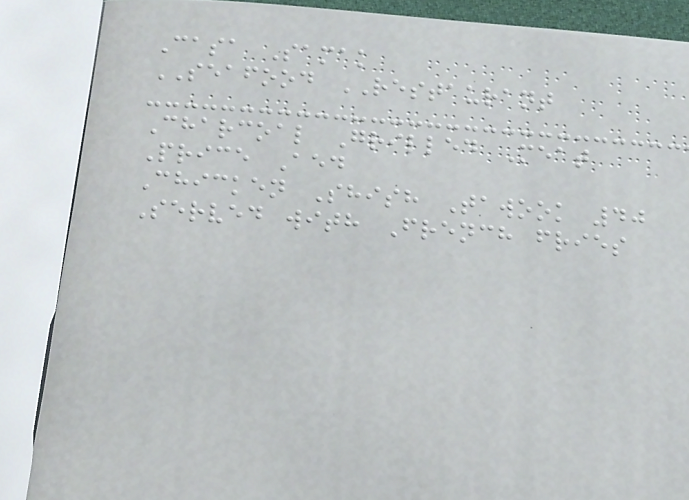Casa Samak
SEAFOOD RESTAURANT
Charcoal Grilled Meat
Price Aed
Chicken Shish Tawook 40
Served with French fries
